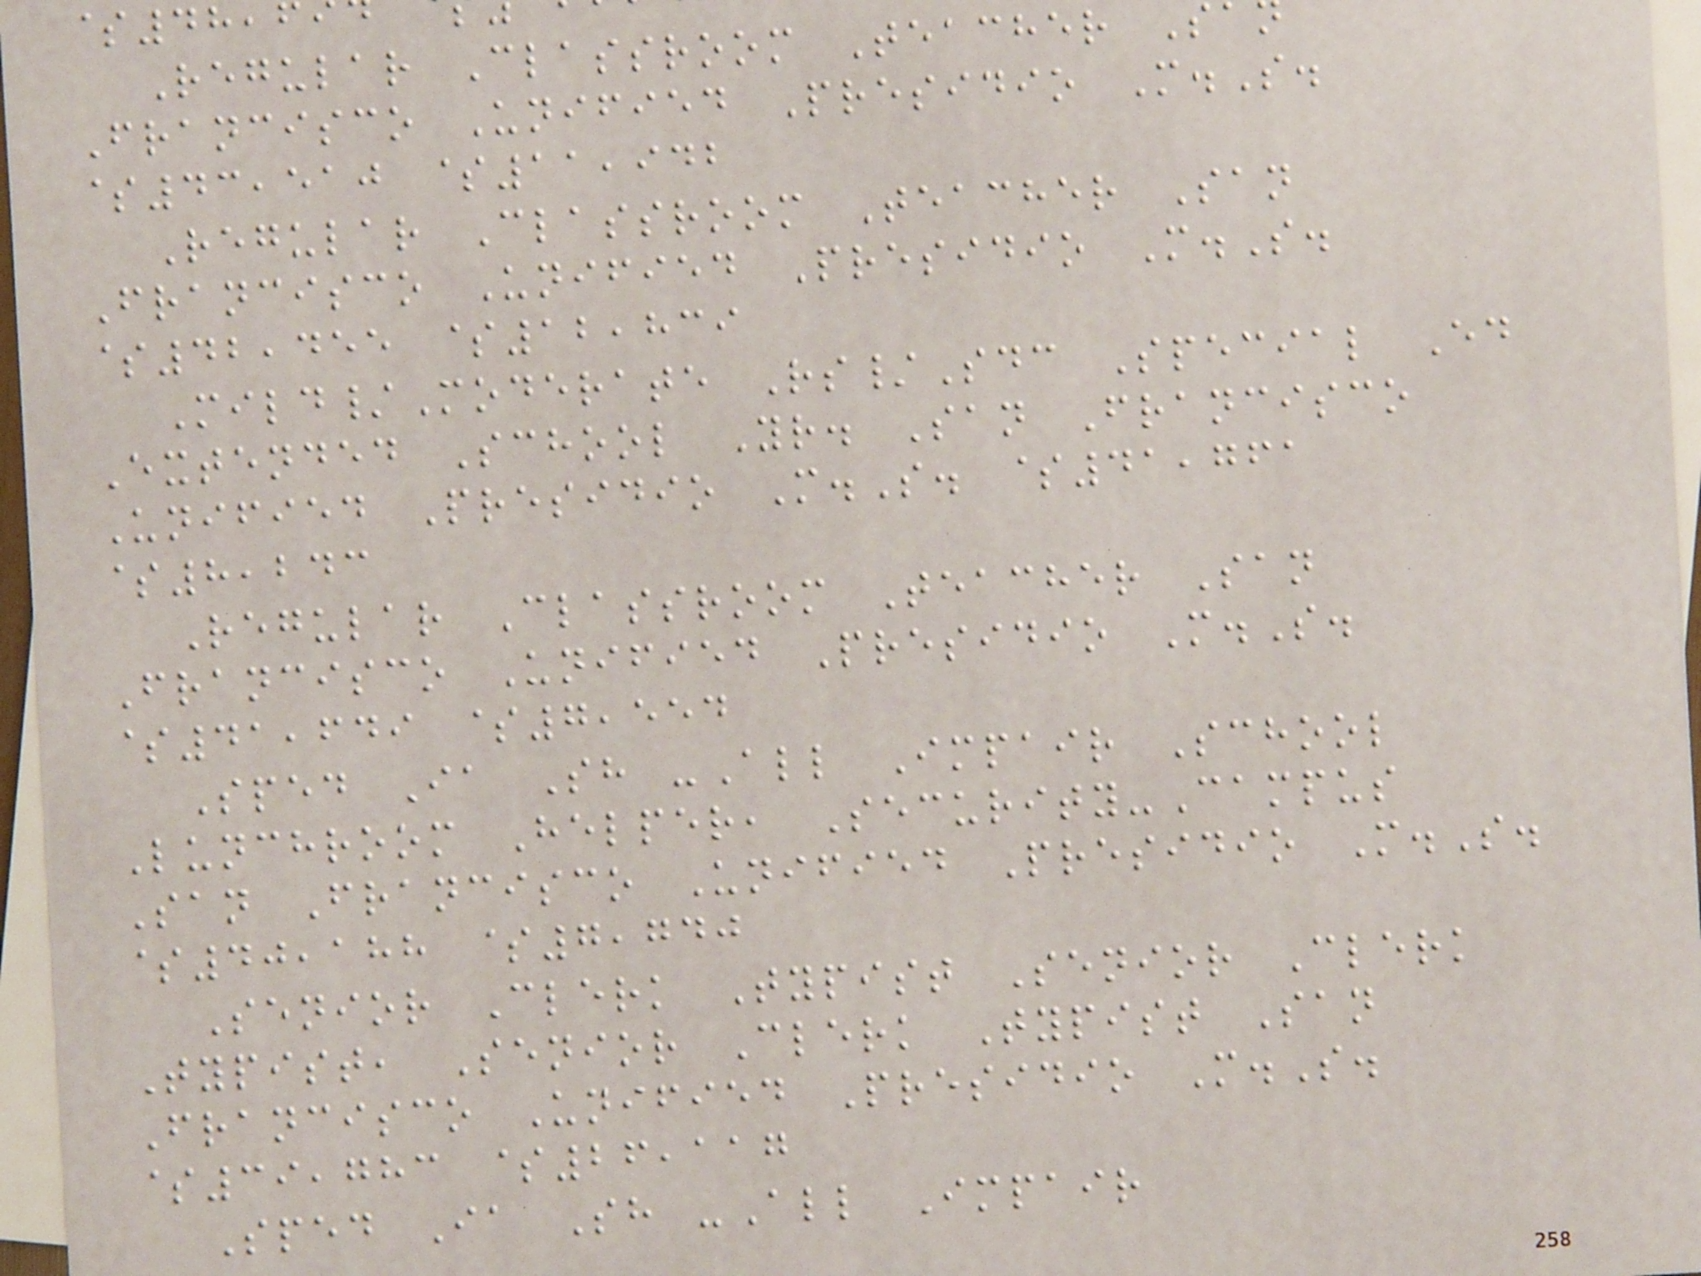$48,
Regular Classroom Teacher S
Francisco Unified Presidio M.S.
$43,510 $11,942
Regular Classroom Teacher San
Francisco Unified Presidio M.S.
$42,455 $12,839
Mild/Moderate Rs/Sdc Special Ed
Extended School Yr. San Francisco
Unified Presidio M.S. $41,761
$8,243
Regular Classroom Teacher San
Francisco Unified Presidio M.S.
$41,649 $7,554
Sped Ia Sh -All Impair School
Lunchroom Helper, Security-Campus
San Francisco Unified Presidio M.S.
$40,188 $7,740
Senior Clerk Typist Senior Clerk
Typist, Senior Clerk Typist San
Francisco Unified Presidio M.S.
$39,783 $26,117
Sped Ia Sh -All Impair
